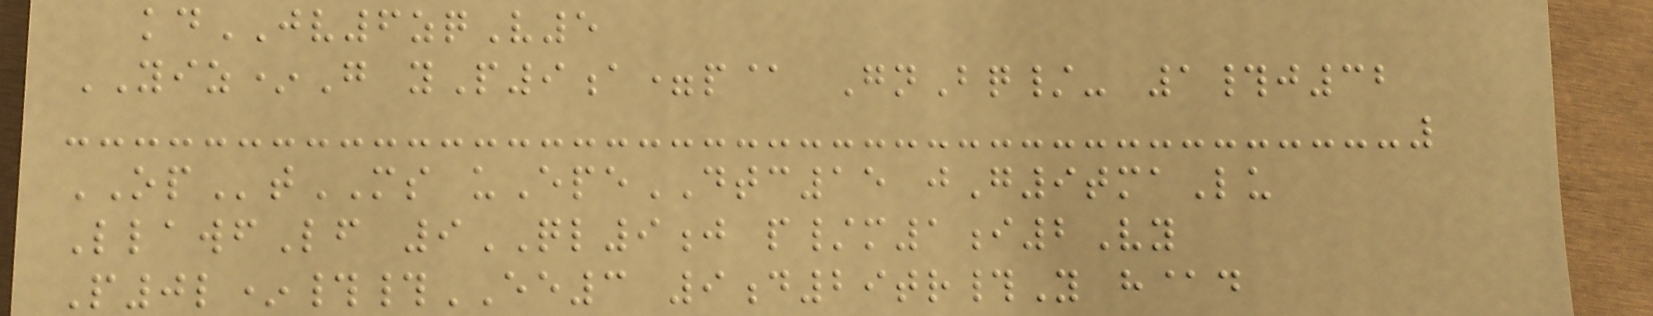kdJV6zqV5
YIZ*G yP9a=p@ GnBq/- 1#j32
OPtMS uEpeDTC15 jG9tmaLu
LlawfLf 9QL9j p/m1i2Vy
P0l*##EE3 9d29tr#Y h@d
